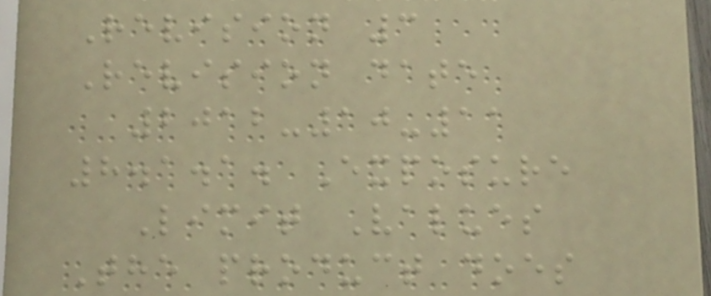Revision 3
Revision date
2012-10-11
8.1.1. Exposure
Limit Values
The product does
